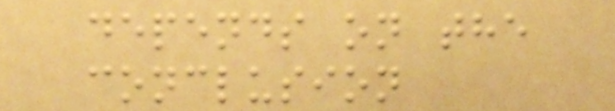depends on the
conclusion
